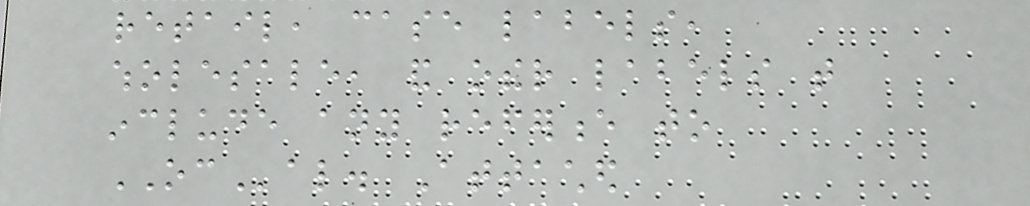retail, case labels,
wholesale, and other labels that
include any reference to
OCal. Attached
